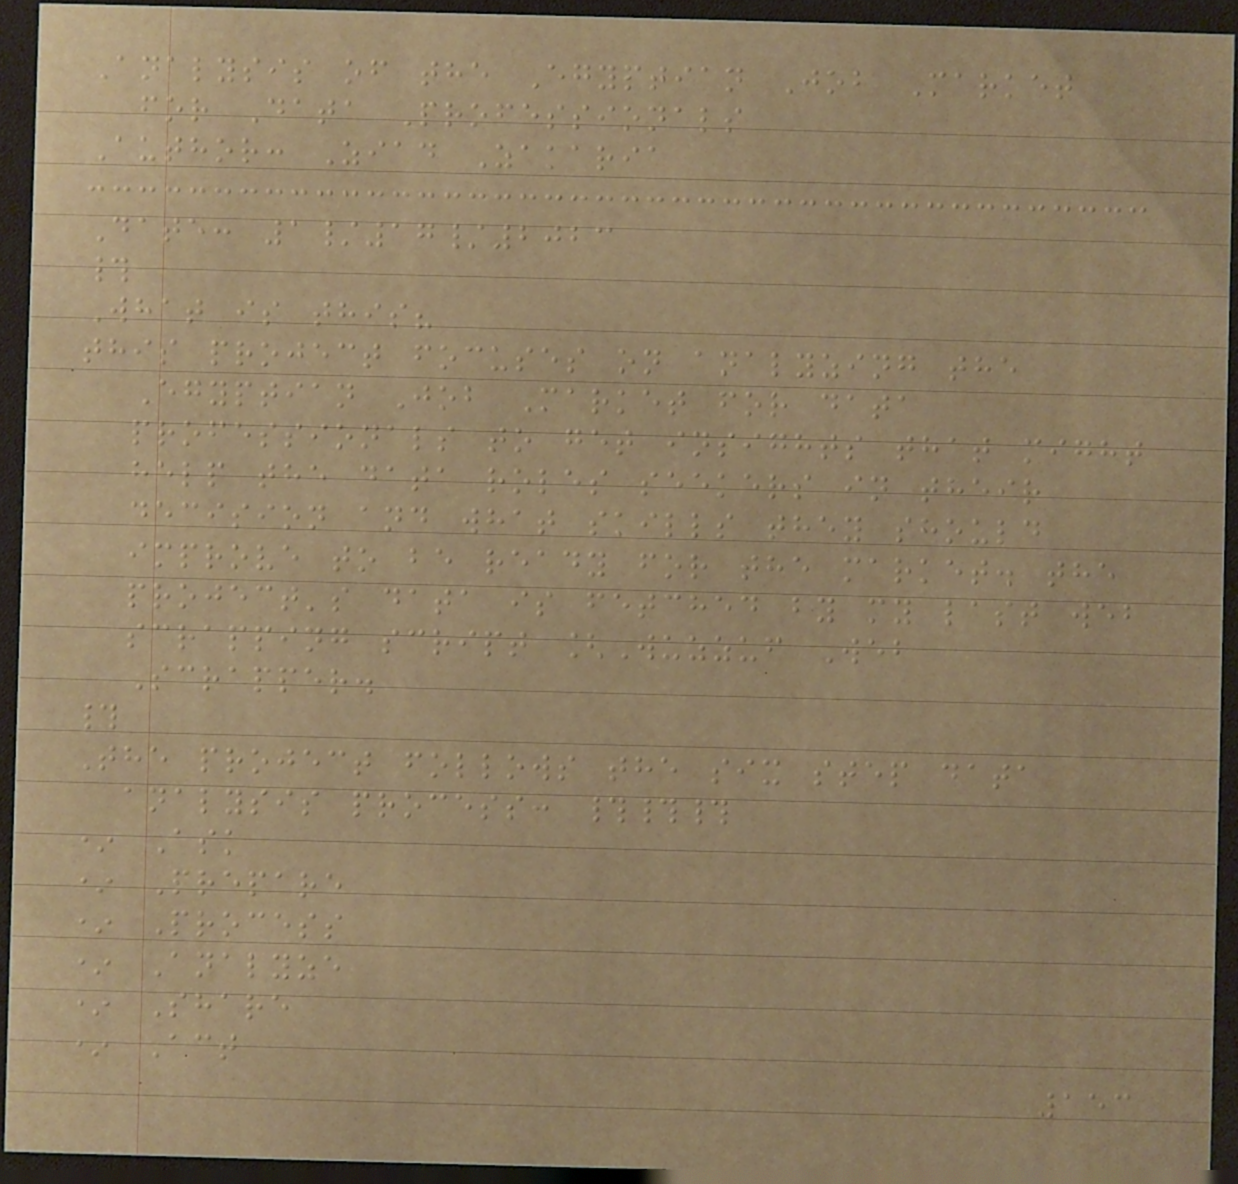Analysis of the Egyptian Job Market
for Data Professionals
Author: Ziad Zakaria
Date: 1/17/2023
#
What is this?
this project focuses on analyzing the
Egyptian Job Market for data
professionals to get insights that might
help the data roles seekers in their
decision and what skills they should
improve to be ready for the market. the
project's data is fetched by my last web
scrapping script [Wuzzuf Web
Scrapper.
#
The project follows the six step data
analysis process: ###
* Ask
* Prepare
* Process
* Analyze
* Share
* Act
153
